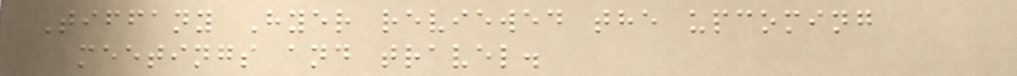Tiffany Hyer reviewed the upcoming
meetings and travel.
